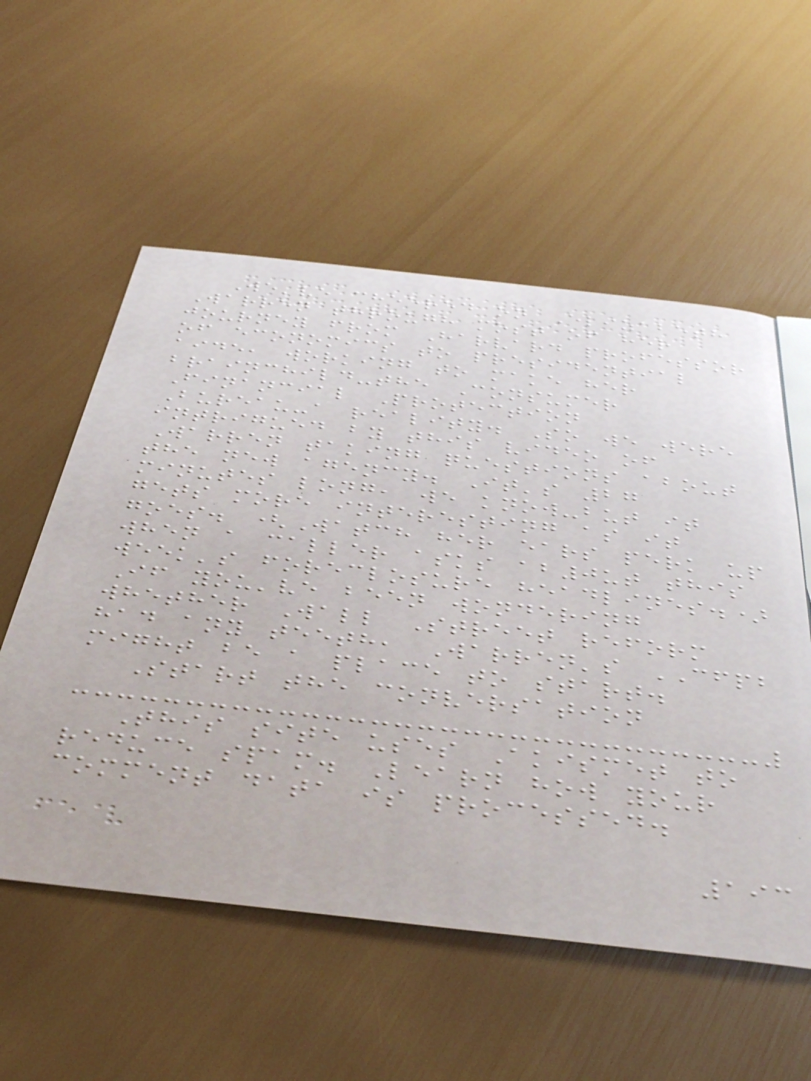We've cheered on Elizabeth
Warren through most of her
journey from Harvard professor
of economics to presidential
aide, working to make her
brainchild-the Consumer
Financial Protection
Bureau-a reality. So we were
intrigued by this video of
Warren taking questions about
the new agency. It's 27
minutes long, we know-but it
gets more interesting as it
goes. (Watch her ears perk up
when a caller asks ab0ut this
week's foreclosure headlines.)
If you've been wondering
whether Wall Street reform
had any teeth, Warren's CFPB
might be a place to start.
Start the conversation
This site uses Akismet to
reduce spam. Learn how your
comment data is processed.
193
